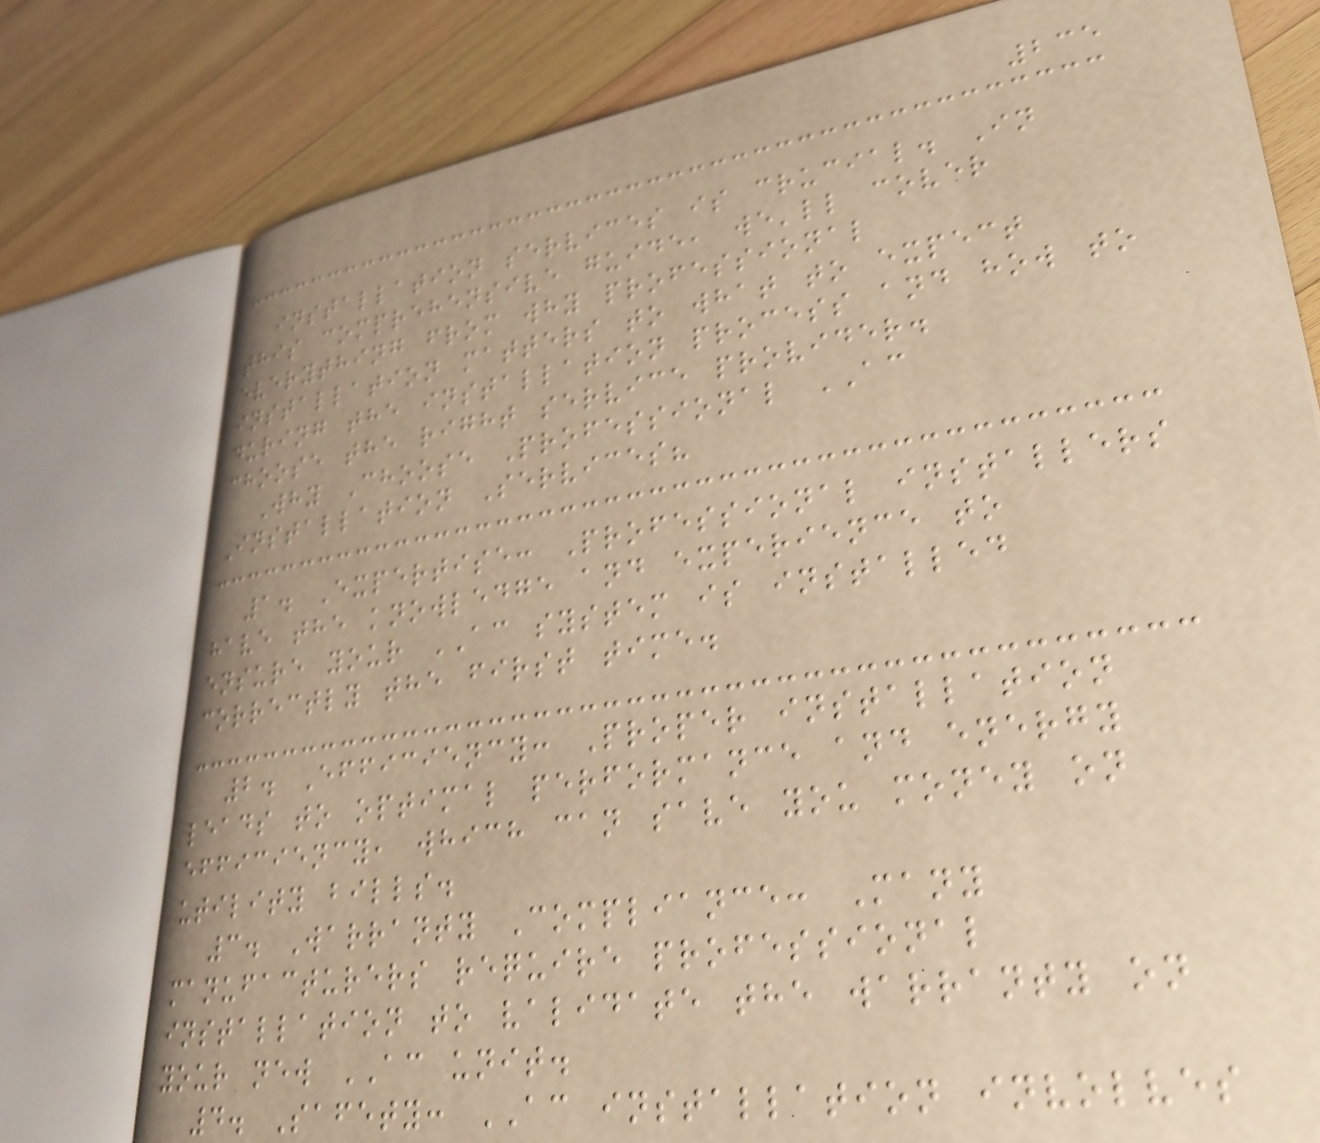235
installation services is crucial. In
this comprehensive guide, we'll cover
everything from why professional
installation matters to what to expect
during the installation process and how to
choose the right service provider.
Why Choose Professional AC
Installation Services?
1. Expertise: Professional installers
have the knowledge and experience to
ensure your AC system is installed
correctly the first time.
2. Efficiency: Proper installation
leads to optimal performance and energy
efficiency, which can save you money on
utility bills.
3. Warranty Compliance: Many
manufacturers require professional
installation to validate the warranty on
your new AC unit.
4. Safety: AC installation involves
